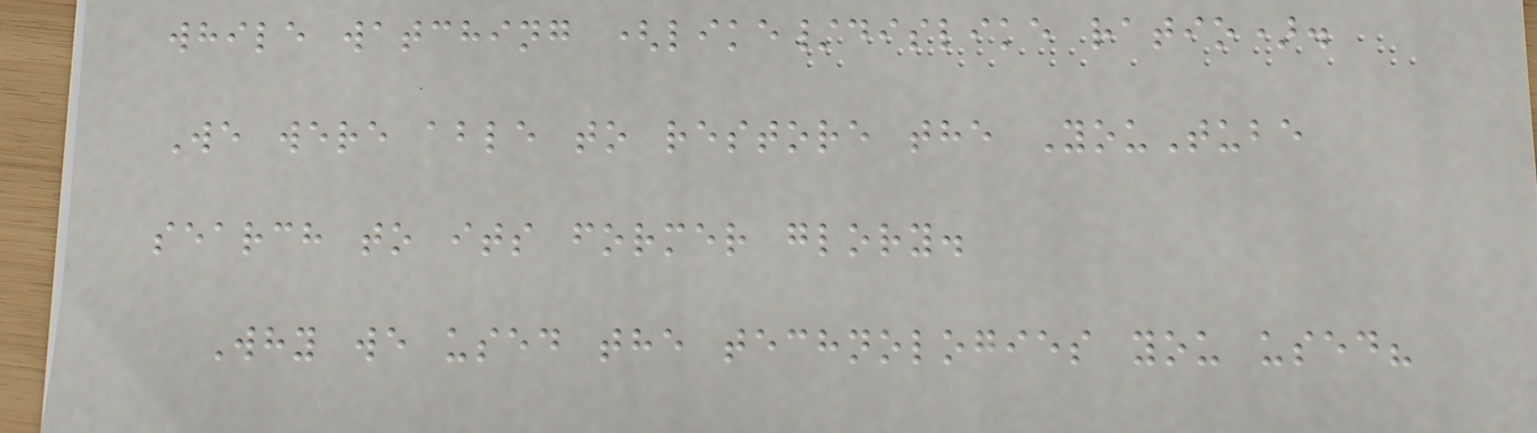while watching (like/dislike ratio).
We were able to restore the YouTube
search to its former glory.
Why we used the technologies you used?
